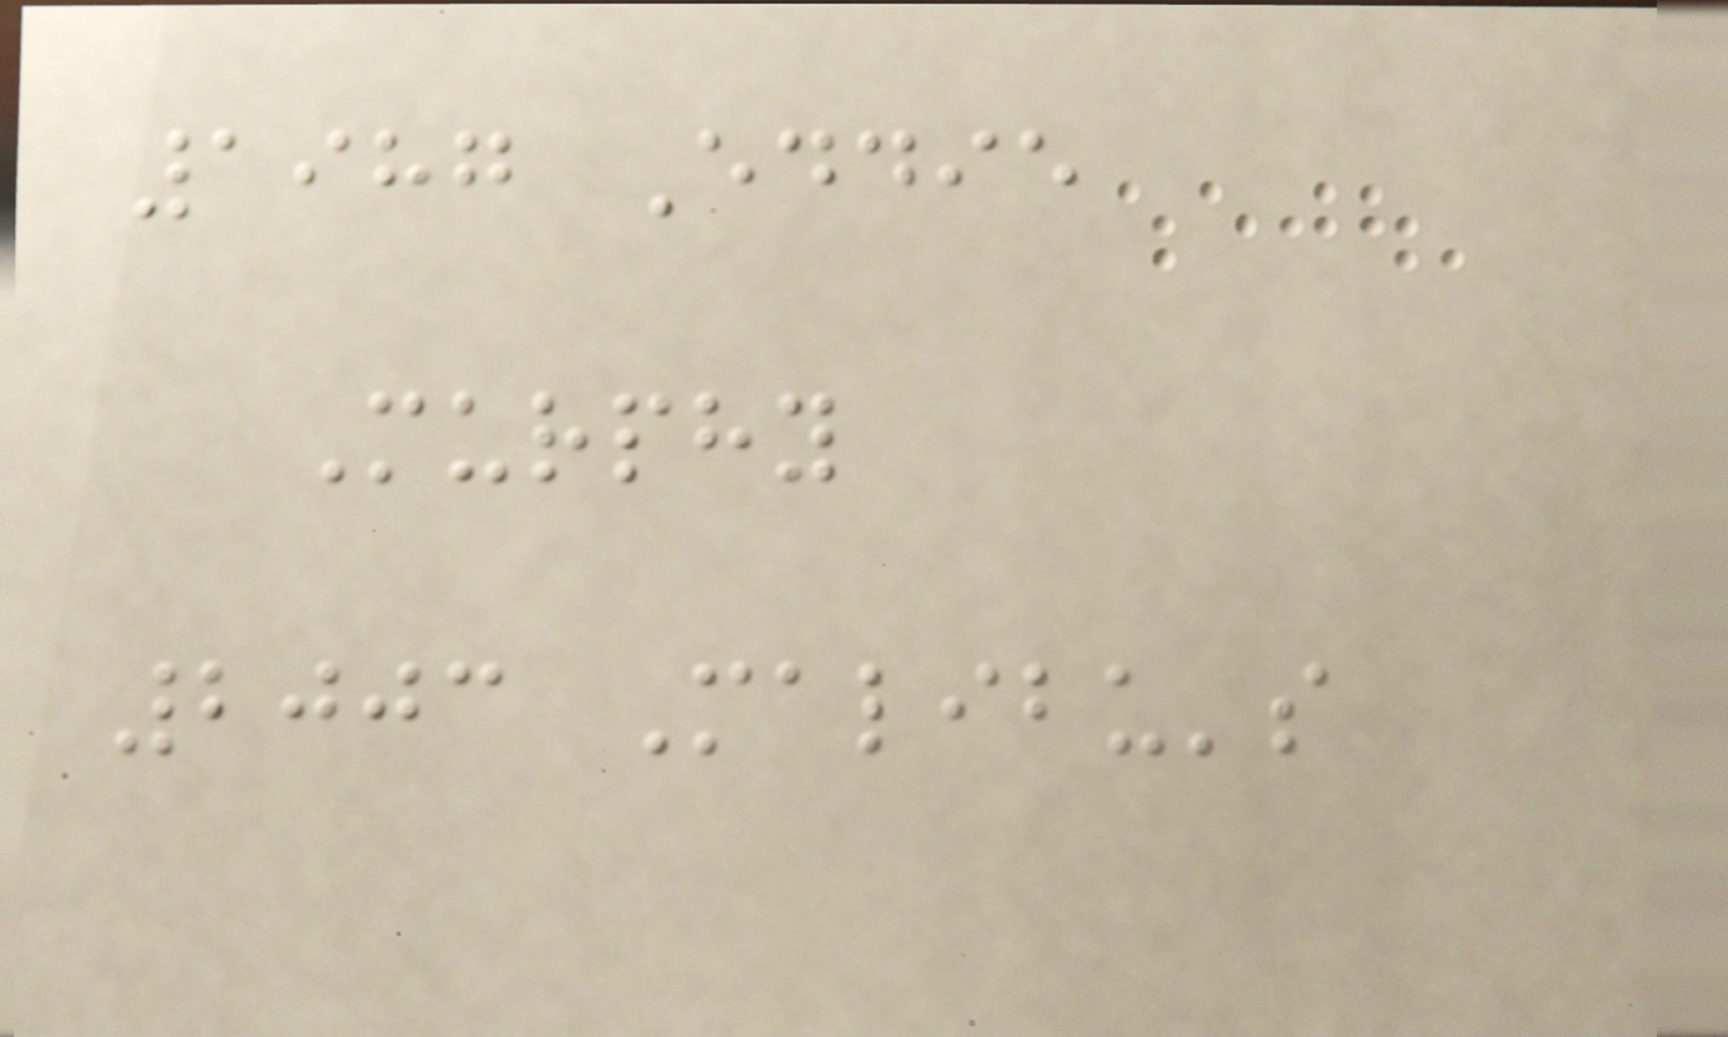1987 Eddie
Murphy
2003 Malibu's
